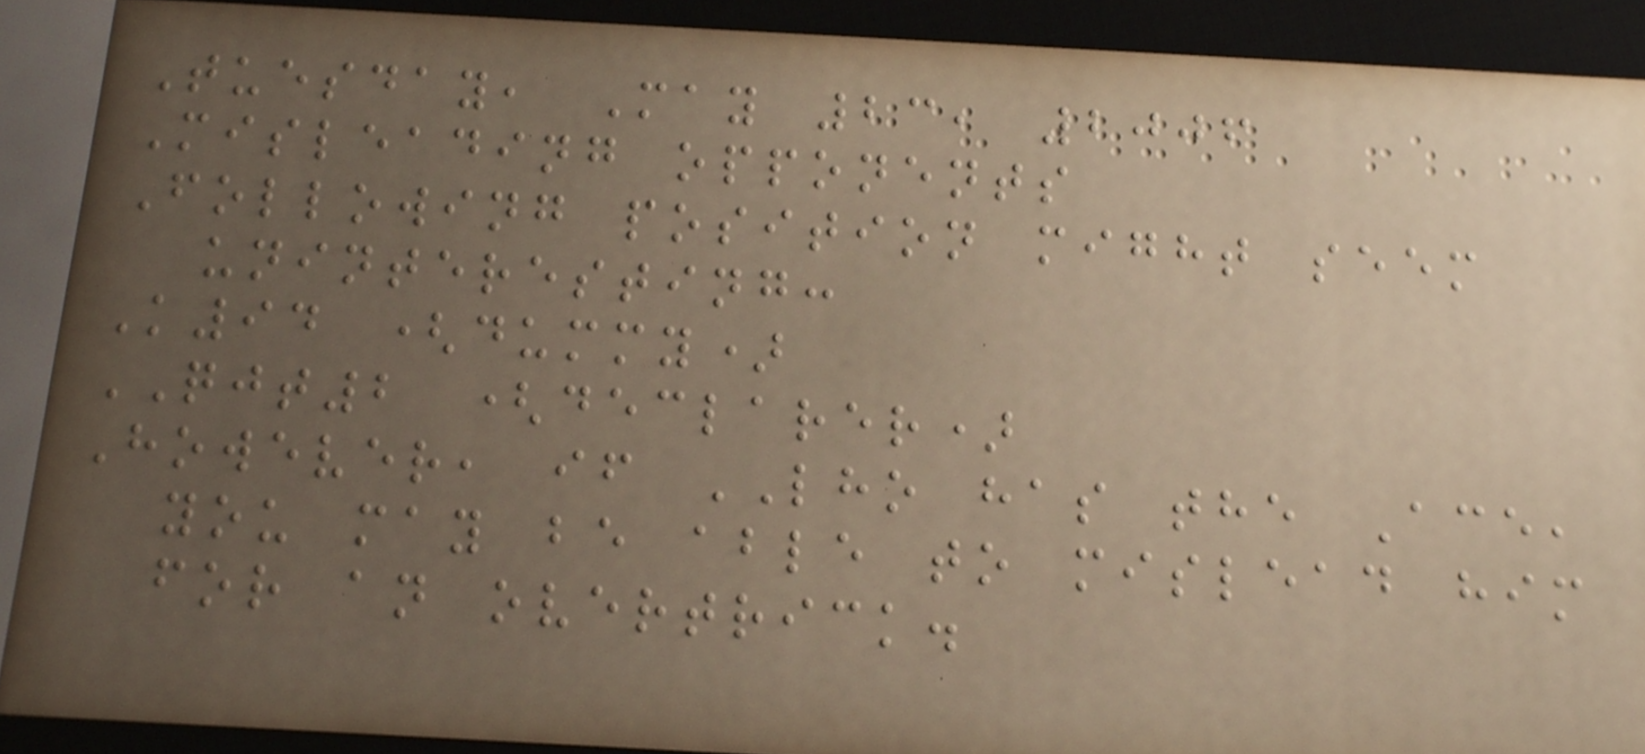Tuesday, May 23, 2006
Misleading opponents
Following position might seem
uninteresting:
K94 (dummy)
QJT2 (declarer)
However, if LHO has the Ace,
you may be able to mislead him
for an overtrick.
